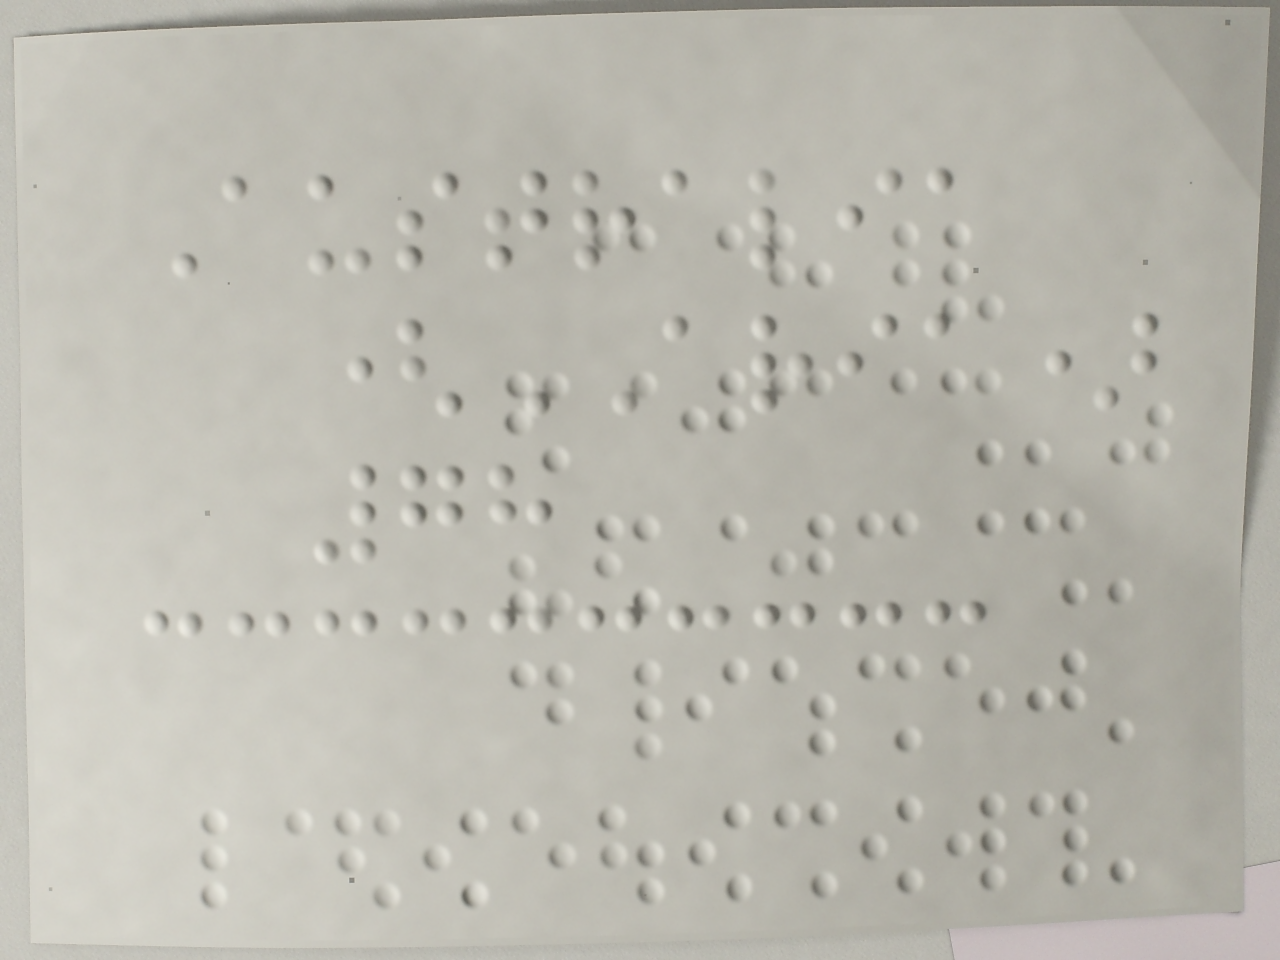Australia
(ARIA)
78
